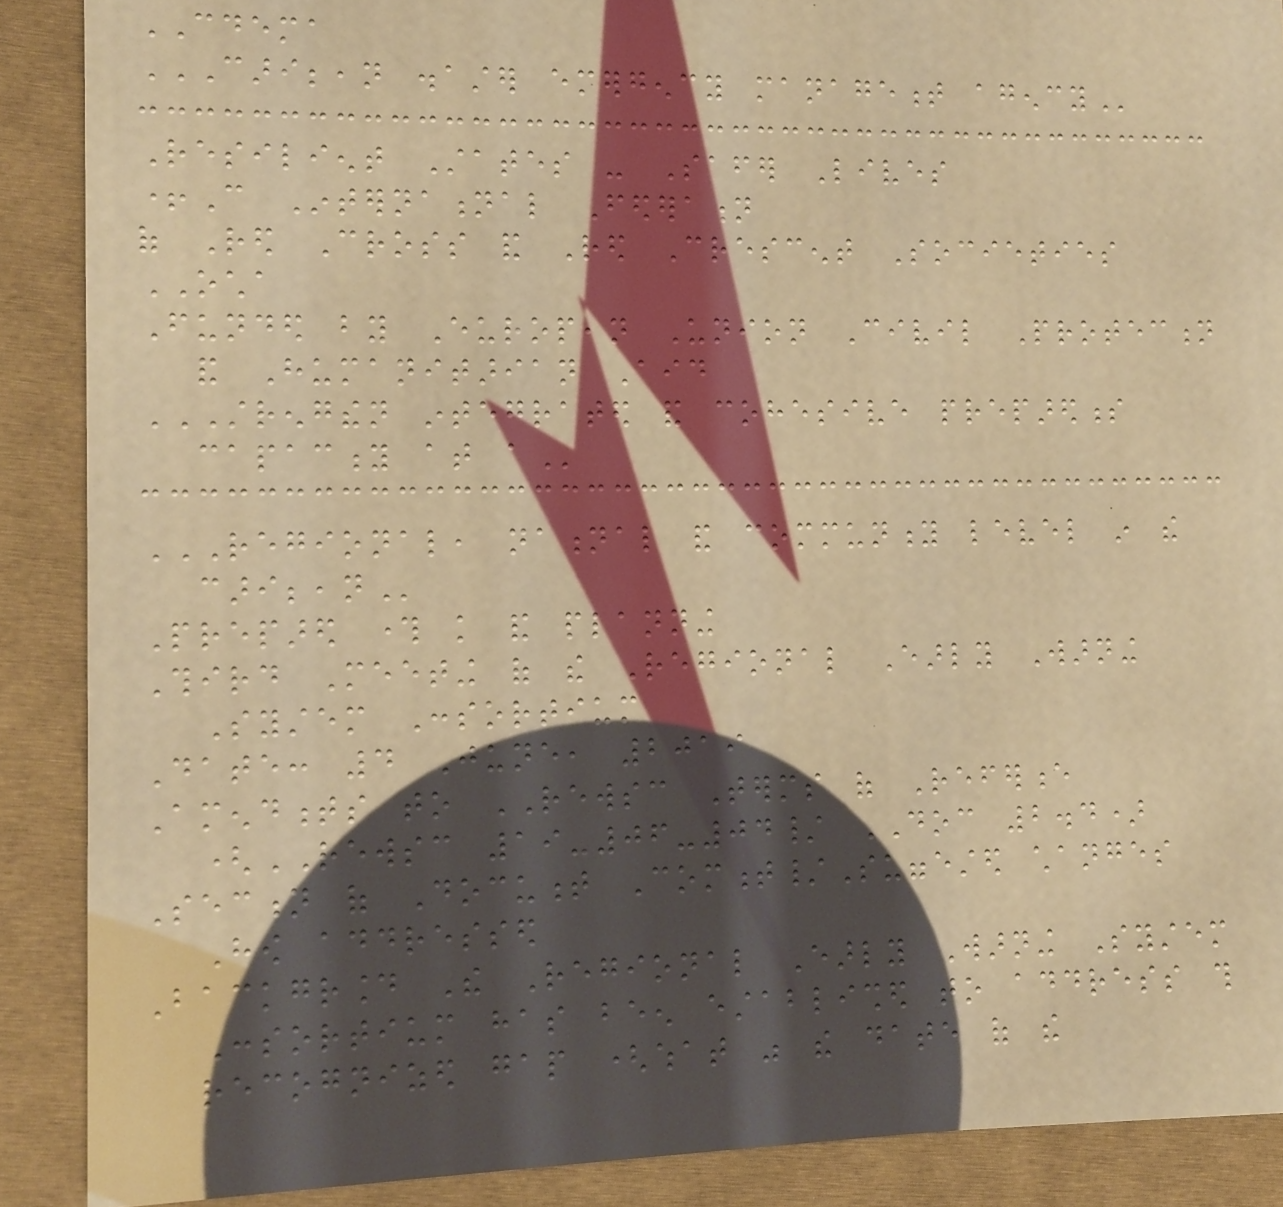CDEMA
CARIBBEAN DISASTER EMERGENCY MANAGEMENT AGENCY
Resilient States - Safer Lives
+C International Federation
of Red Cross and Red Crescent Societies
OCHA
Funded by European Union Civil Protection
and Humanitarian Aid
STRENGTHEN INTEGRATED AND COHESIVE PREPAREDNESS
CAPACITY AT A
REGIONAL, NATIONAL AND COMMUNITY LEVEL IN THE
CARIBBEAN
Prepared through knowledge and planning
Third Meeting of the Regional Early Warning
System Consortium
Date: 4 June, 2019
Amendments to REWSC Terms of Reference
(REWSC 19-06-04/ DOC 2.4)
Section of Document Comment/Suggested changes
How addressed
Background The Regional Early Warning System
Consortium has been established to address this
recognized gap (what was the date of the
